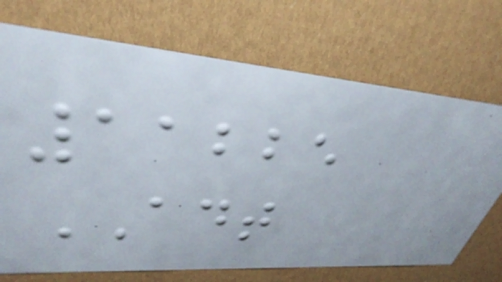11225
ADT
